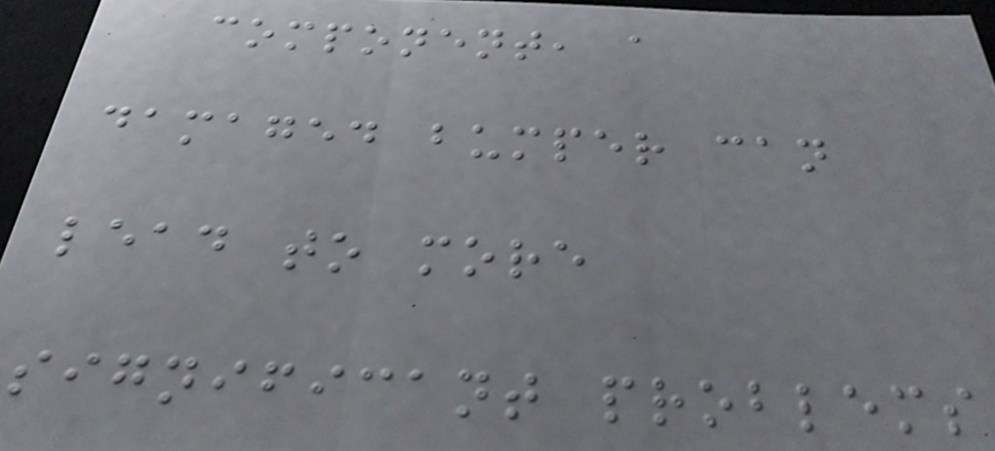component, a
damaged bumper can
lead to more
significant problems
